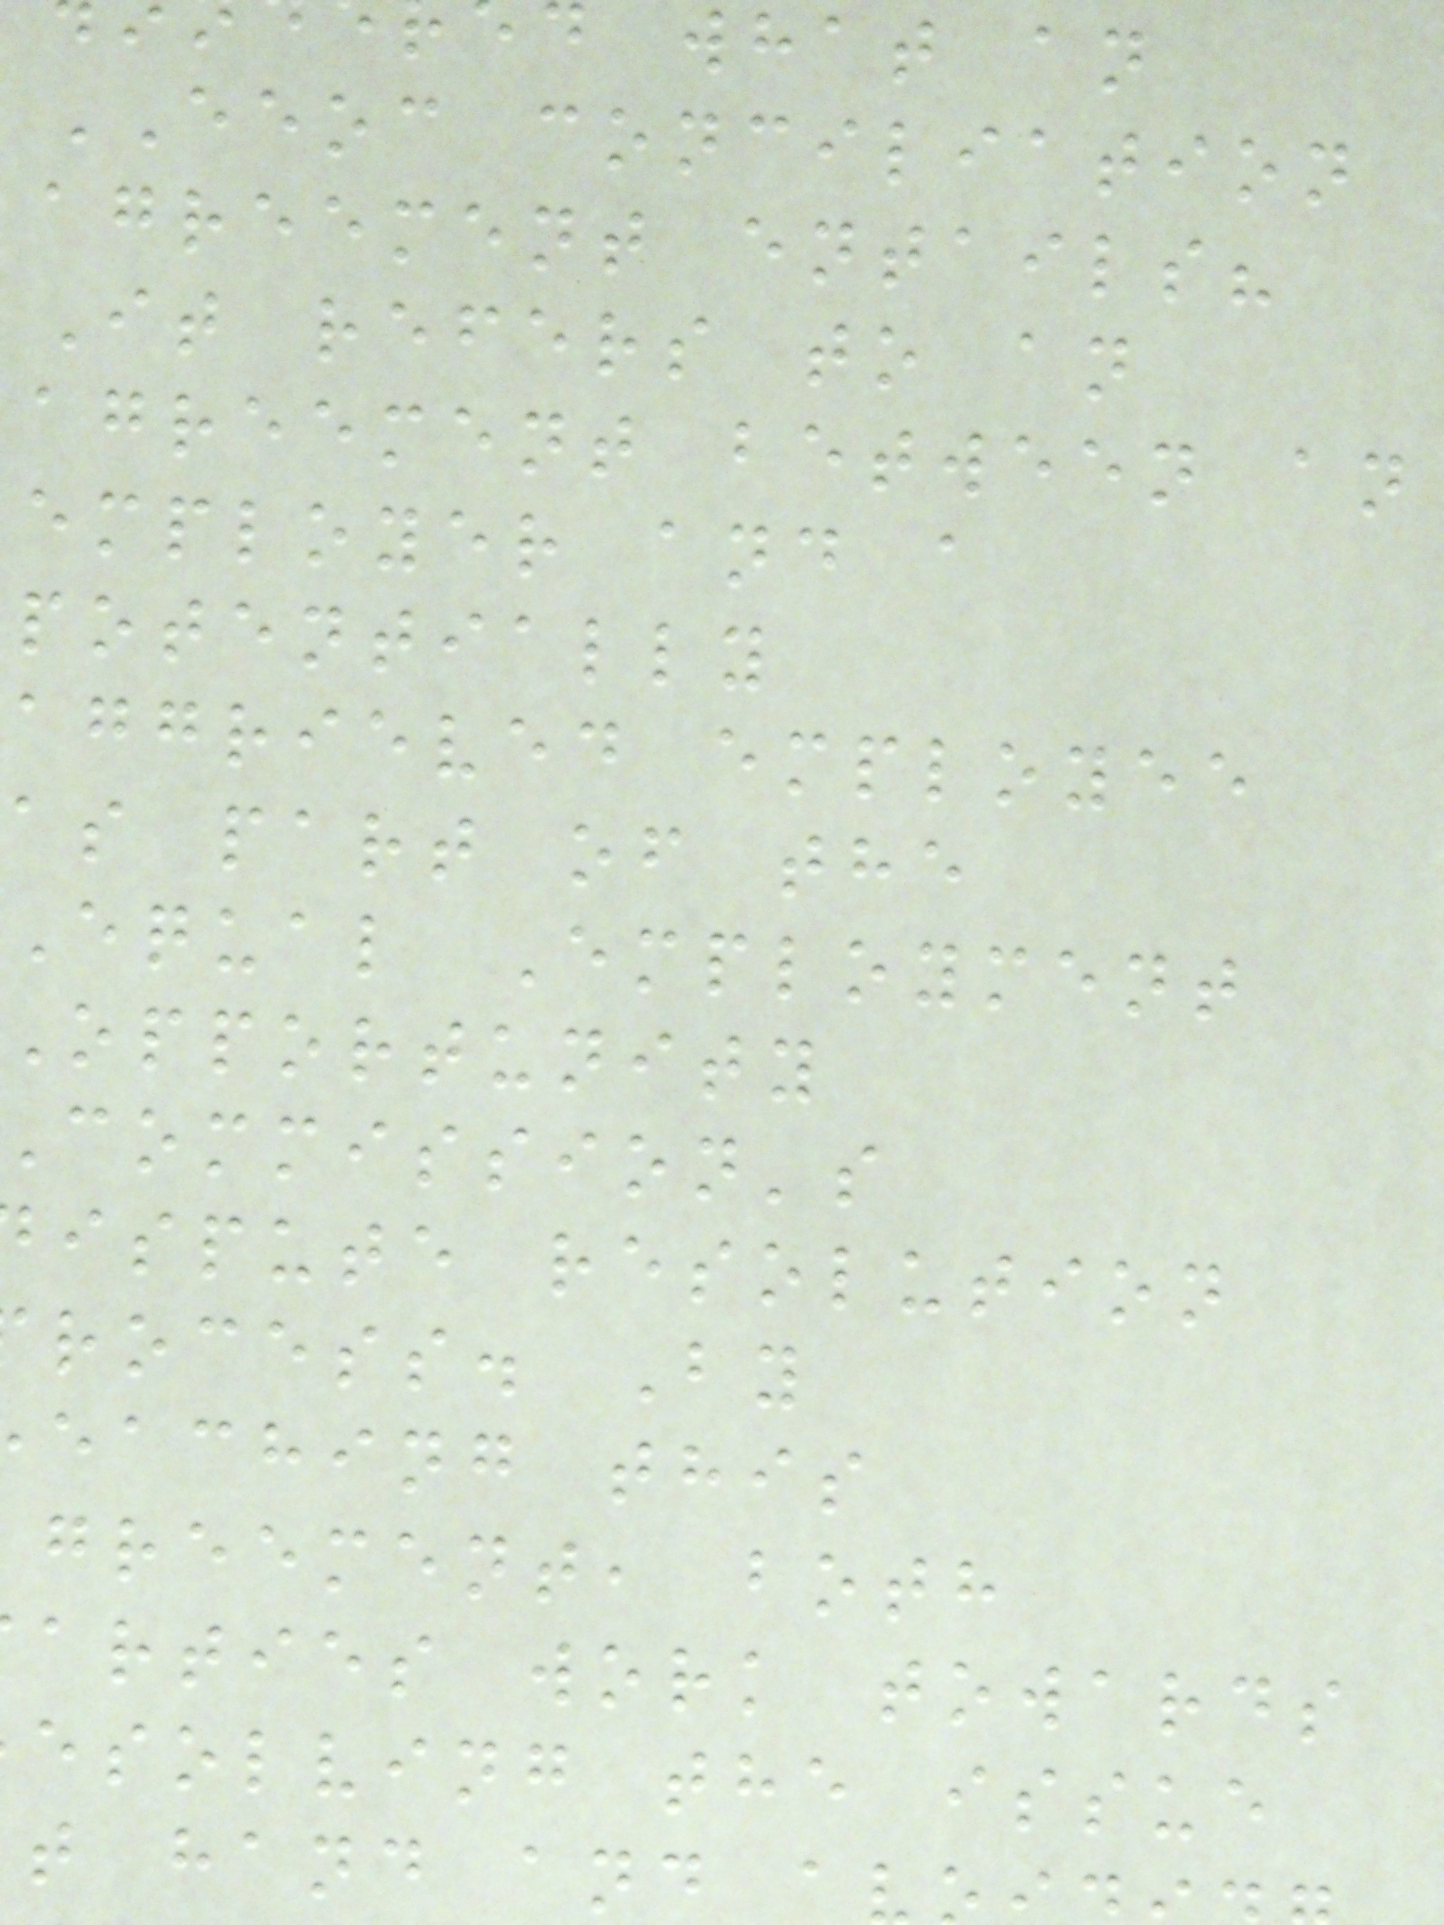d what an
EEOC conciliation
agreement entails?
It refers to an
agreement between an
employer and a
potentially
aggrieved employee
as part of the
Equal Employment
opportunity
commission's
ispute resolution
rocess. By
eaching this
greement, both
arties work towards
esolving the issue
t hand and
